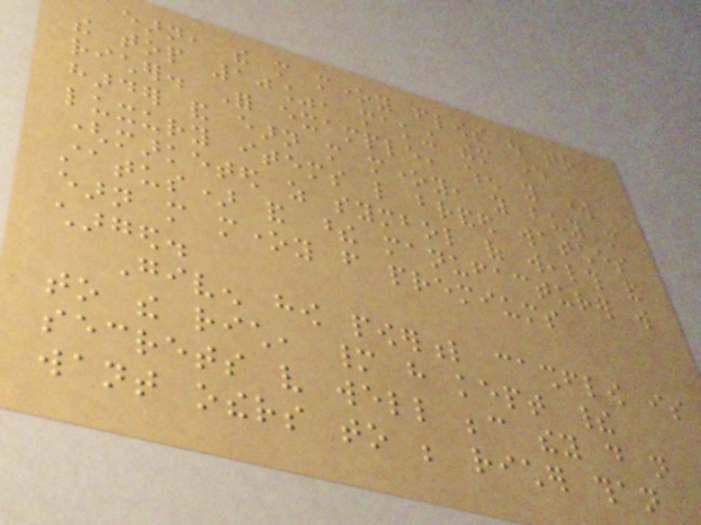earn, the more money flows out to
the top 10%, making them ever
richer. For example, when you work
harder and earn more money, you buy more
luxury items like branded watches
(marketed as symbol of wealth and
status) and these manufacturer will
earn more money from premiums
charged.
Given how powerful cashflow is
to the rich, many have kept their
secrets very well because they do not
want others to be richer than
